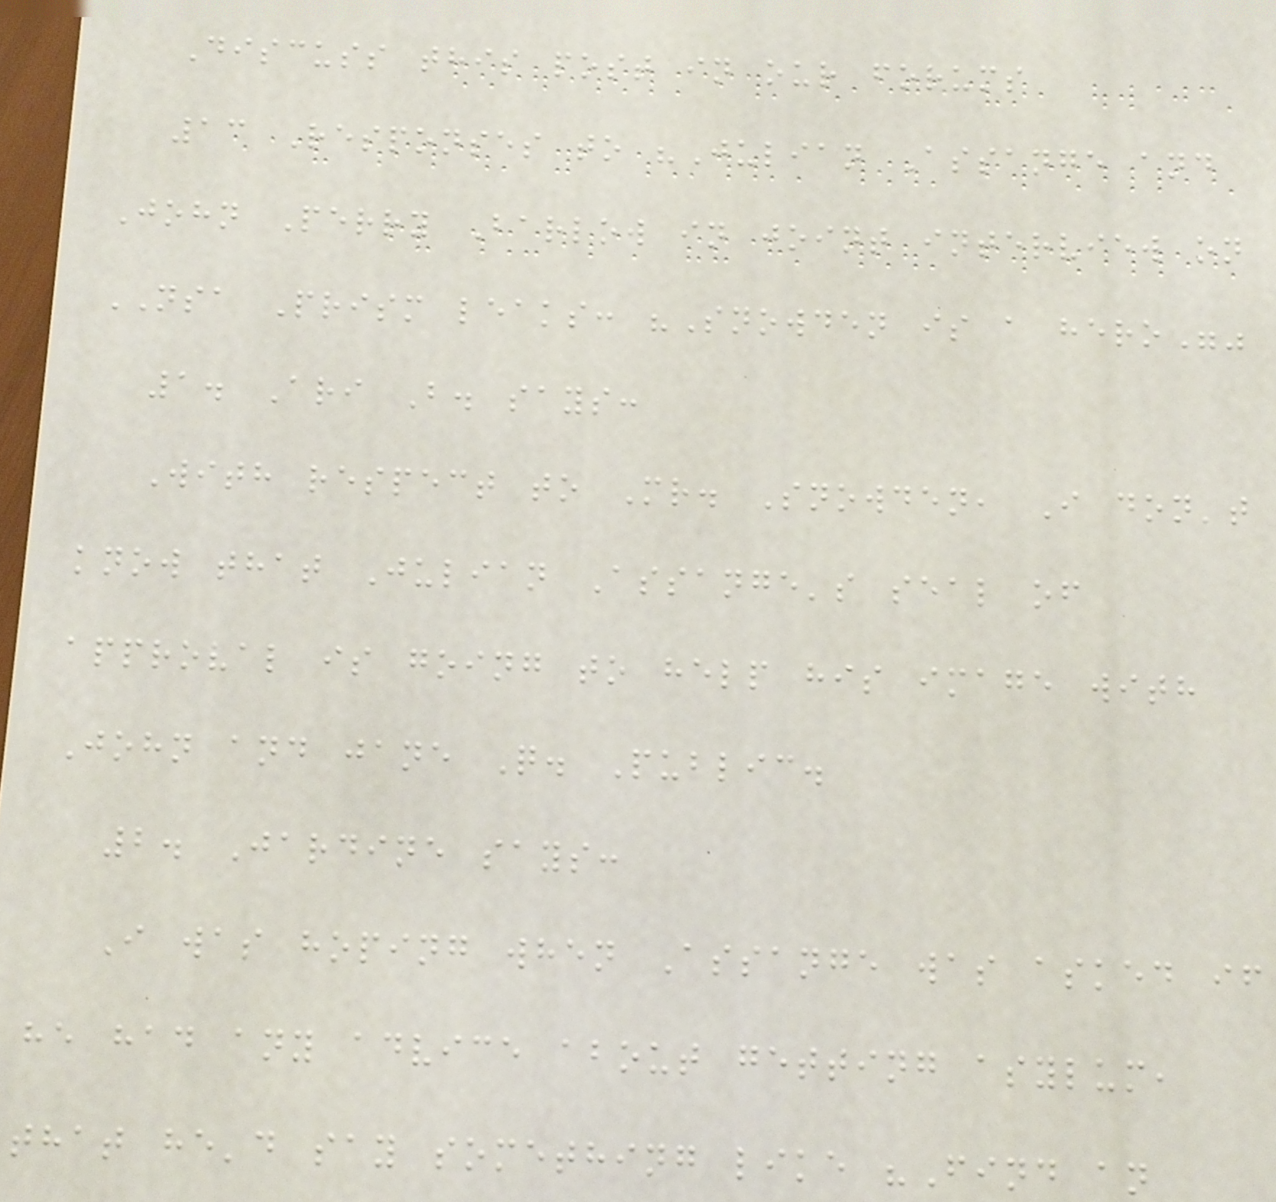Discuss this post in our forums
13 Responses to "Julian Assange and
John Perry Barlow in joint interview on
NSA Prism leaks: "Snowden is a hero""
1. Ari B. says:
With respect to Mr. Snowden, I don't
know that Julian Assange's seal of
approval is going to help his image with
John and jane Q. Public.
2. Jardine says:
I was hoping when Assange was asked if
he had any advice about getting asylum,
that he'd say something like "Find an
